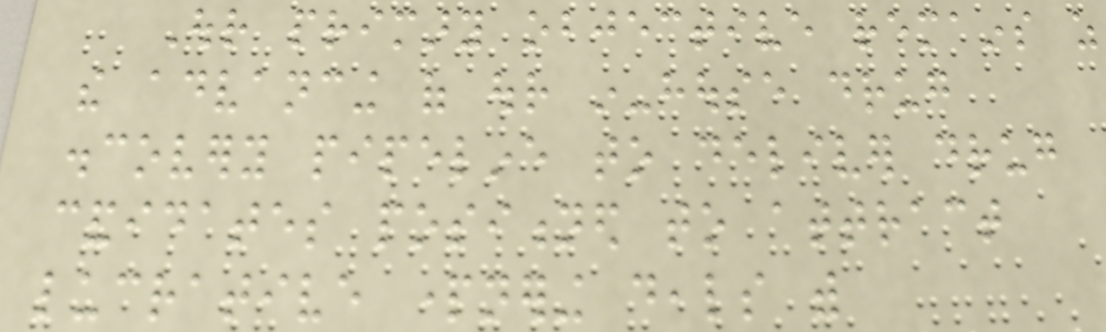Our primary objective remains as
the advancing of our in-house drug
discovery pipeline to deliver drug
candidates positioned to attract
lucrative partnering deals with
